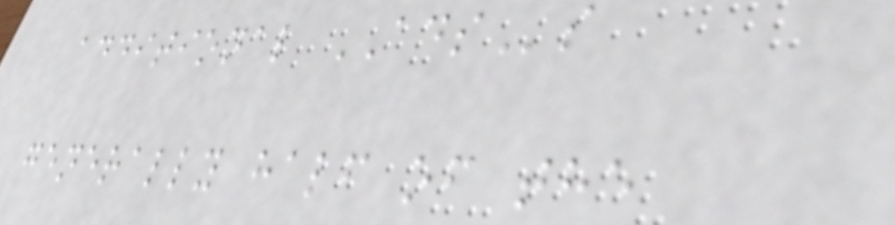additional ADSs
generally half of the
